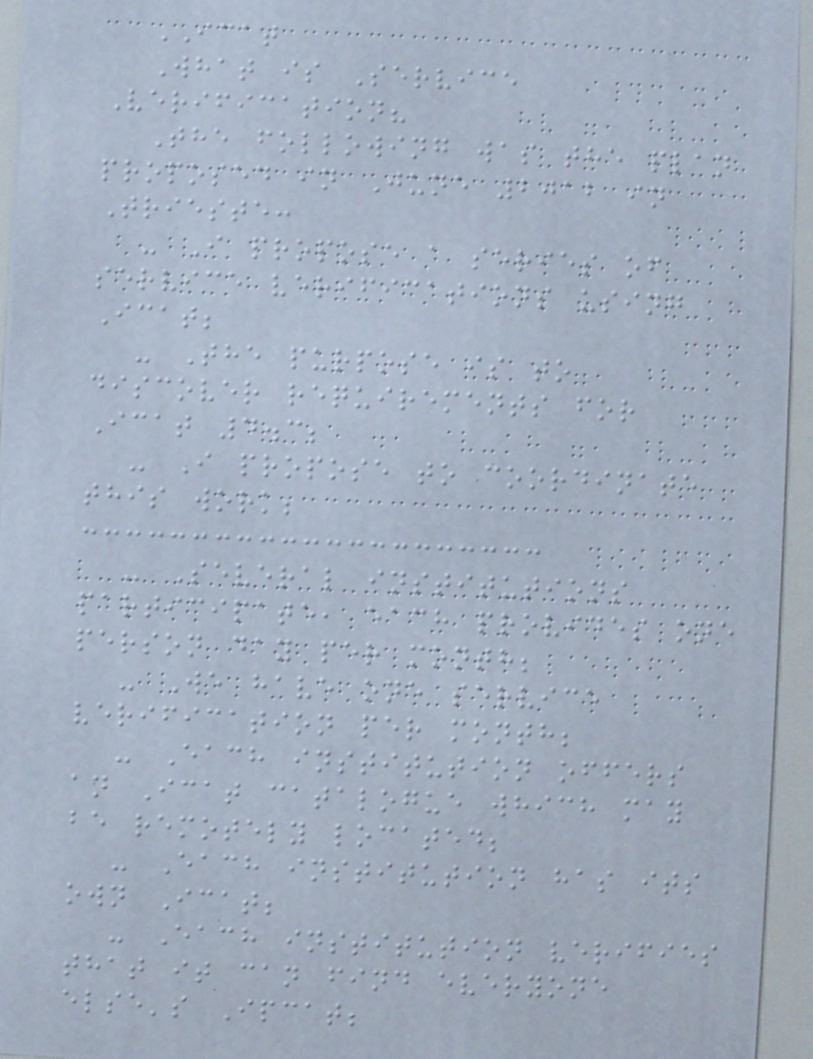ICAT
What is Service
Verification?
The following was the plan
proposed in June 2012 in
Trieste:
- I propose a series of
service verifications using
Icat;
- The purpose is to
discover requirements for
Icat 4.3;
- I propose to coordinate
this work;
- Several institutions
participate, each provides one
person day per month;
- We have one service
verification per month;
- Each institution offers
an Icat catalogue which may
be remotely located;
- Each institution has its
own Icat;
- Each institution verifies
that it can find everyone
else's Ipcat;
